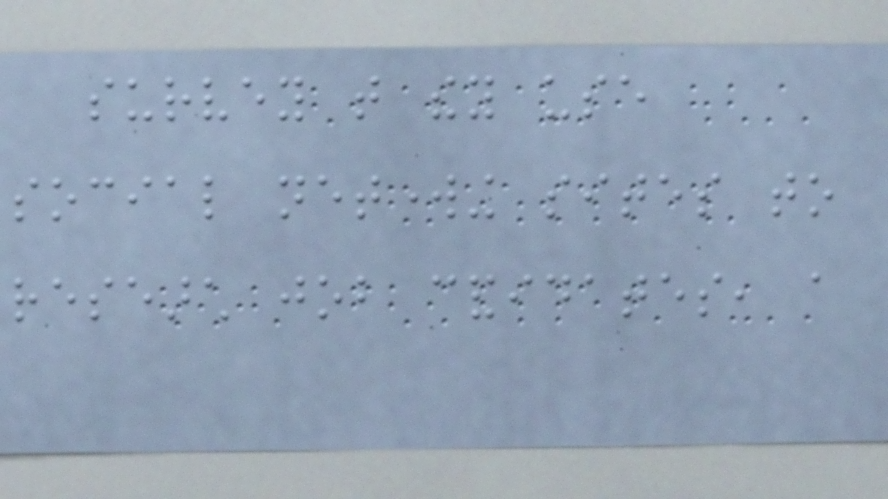survey that they use
social networking sites to
research job candidates, a
